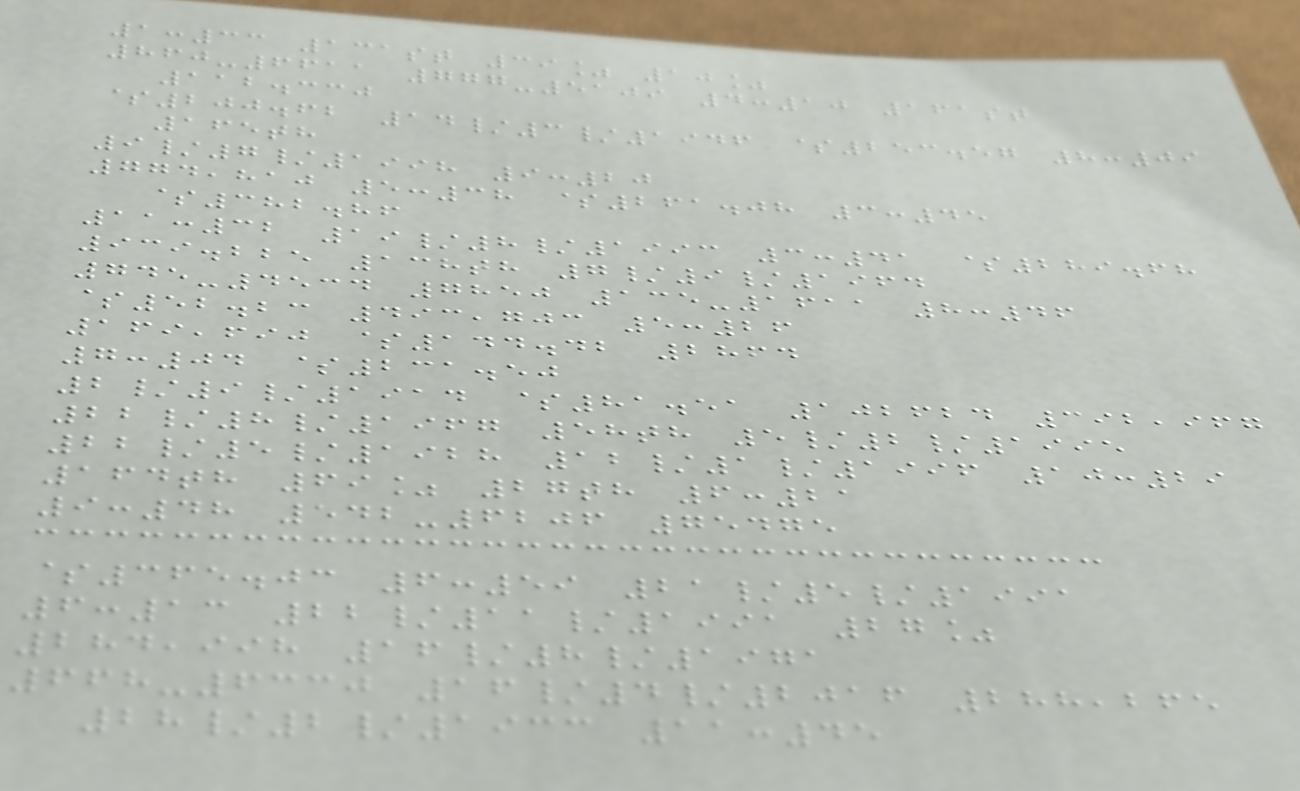1:33 131st 39% 10%
860-6611 777-5109 4:10 161st
112.330
$200.62 14/3/1946 $253.57 8:09
165th
9/7/1998 9:20
774,810 5:38 $261.08 3:45
$382.86
11:32 19/8/1993 3:41 $289.68
939.225 138th 7/9/1964
745-4534 7850 135-1611 8:46
$52.23 493,703 5:26
169,690 $144.42 2864
7:04 $231.50
2/9/1914 $81.51 102624 392,967
22/8/1967 58th 5/2/1995
22/5/1928 12/1/1996 10:29
164th 69% 27th 6:21
9:48 542-6206 75475
$365.03 6:59 21/5/1991
6:13 22/11/1991 27%
284,998 16/8/1971
668-6330 16/4/2016 288,265
28/2/1933 11:45
